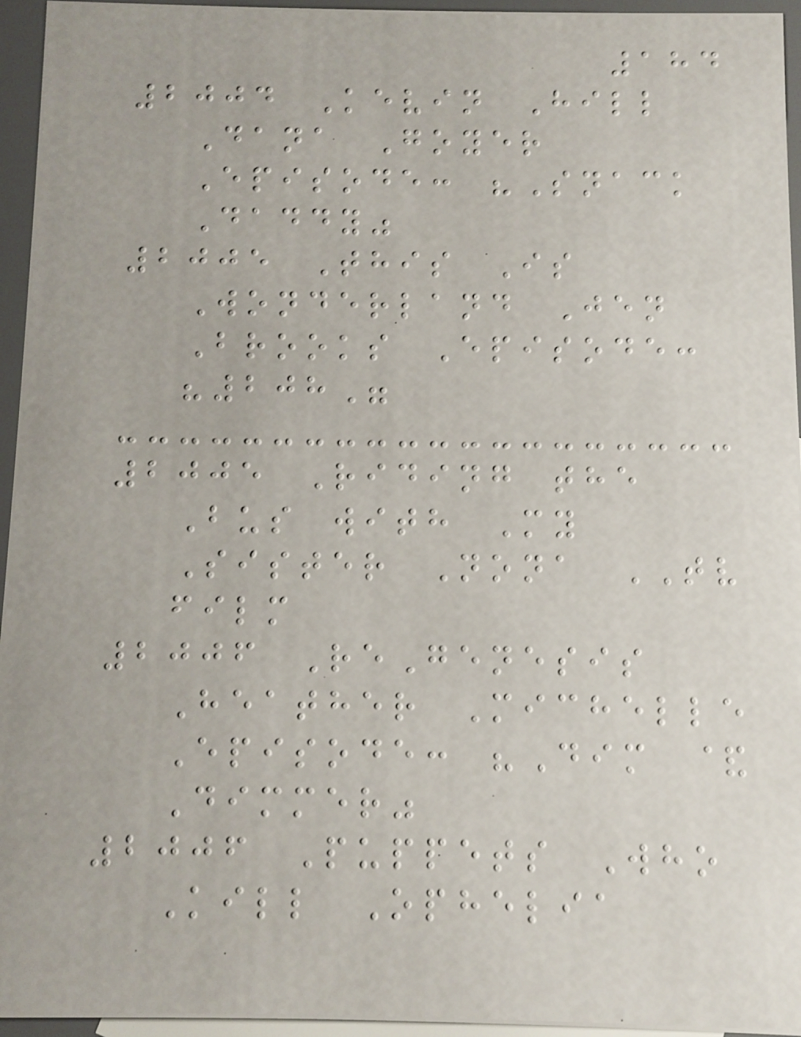184
2004 Kevin Hill
Dana Goyer
Episode: "Snack
Daddy"
2005 This Is
Wonderland Jen
Brooks Episode:
"208"
2005 Riding the
Bus with My
Sister Nona TV
film
2006 ReGenesis
Heather Michelle
Episode: "Dim &
Dimmer"
2006 Puppets Who
Kill Ophelia
